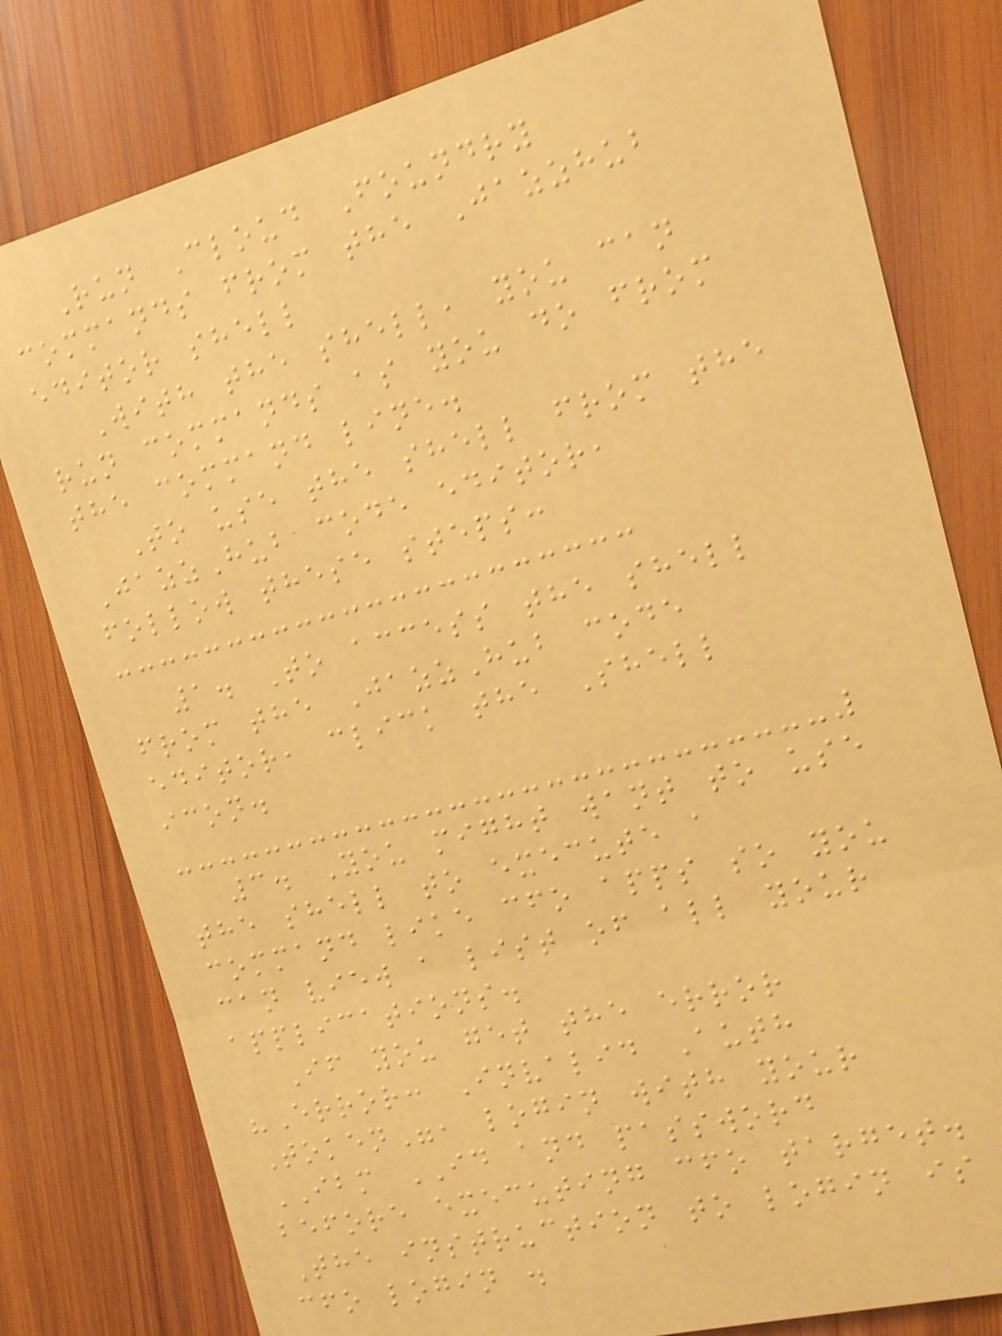Run Cloud Foundry
commands from the Jazzhub
editor shell
With the shell, you can
run commands as you do from
the command line.
To use the shell from the
JazzHub code editor,
follow these steps:
1. To access the shell
from the JazzHub code
editor, click the Shell
icon.
3. You might want to use
the shell to execute a
command like cfo apps so you
can view a list of all your
applications.
If you get the error
"Error: Invalid Auth
Token", login with your
IBM ID and password
before executing cfo target.
The instruction to login is
cfo login .
